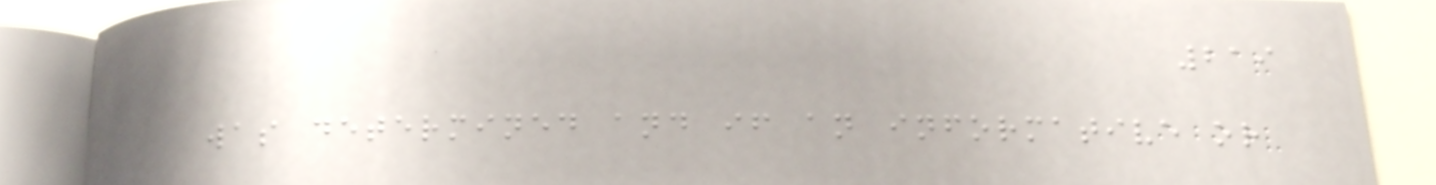219
was determined and if an informative or
